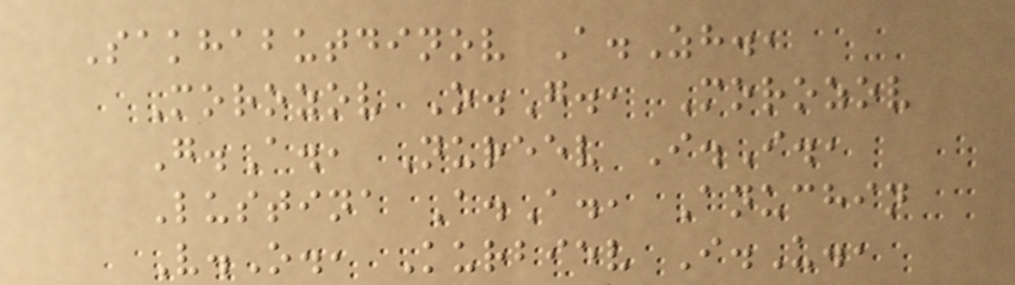Sakhabutdinov A.Zh.,
Morozov O.G., Morozov
G.A., Nureev I.I.,
Lustina A.A., Anuchin
V.O., Kurbiev I.U.,
